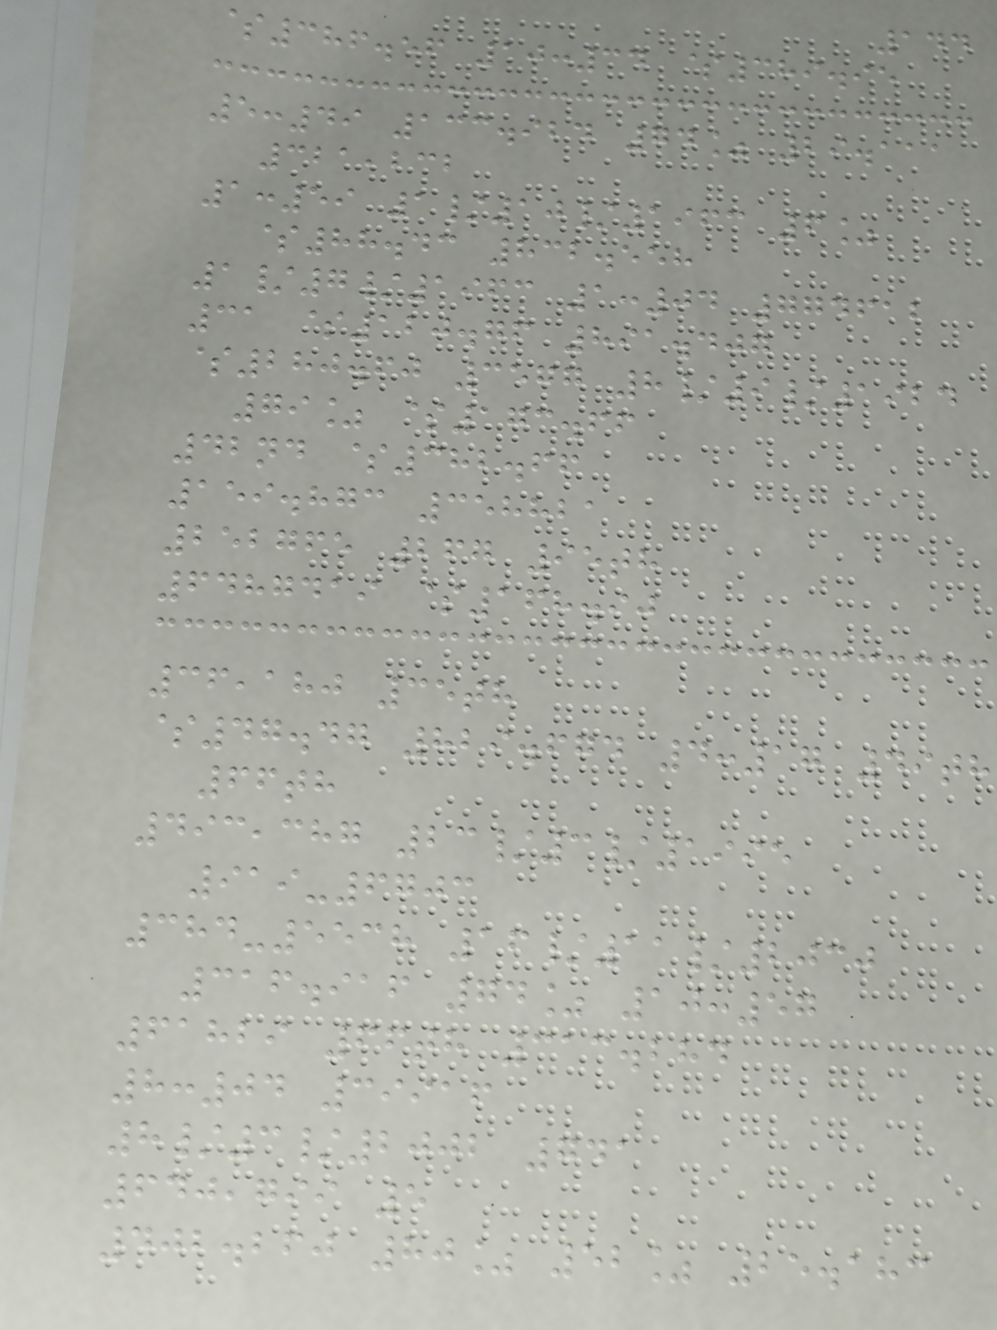144
$386.56 10:34 $389.95
5:49 133.924 74% 29.111
321,232
1:59 1/10/1963 6%
$88.43 832.558
1/7/1963 1:04 774612
31 $120.76 891.407
$280.60 3577 8/9/1924
79% $173.66
42nd $382.66
159.873 358821
252765 267 95th
6487419 $168.90
36,180 35th
$47.47 829.674 4:17 49th
66th
493,387 23/3/1995
919-6703
384-5538 16/11/2030
316.916 74% 10:57
61829 66th 313.284
8:04 39916
8/3/2002 741
640,799 5
402.260 80% 52% 25.183
